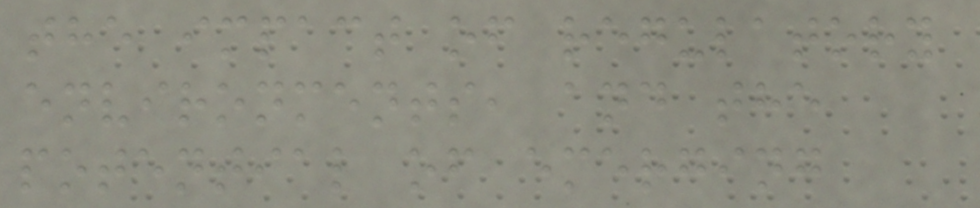the impact of regulatory
environments, and the
potential of emerging
